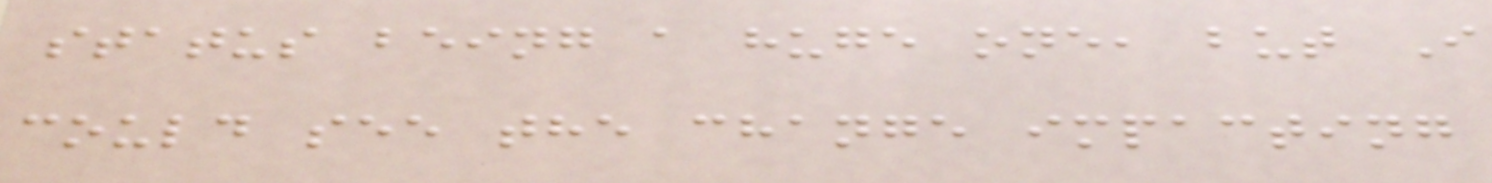status being a huge one, but I
could see the change impacting
